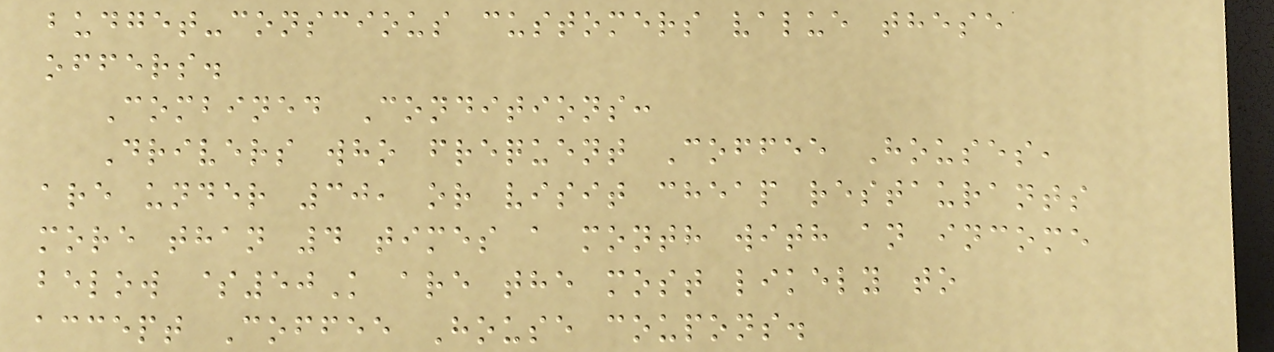budget-conscious customers value these
offers.
Combined Conditions:
Drivers who frequent Coffee Houses,
are under 30, or visit cheap restaurants
more than 4 times a month with an income
below $50K are the most likely to
accept Coffee House coupons.
